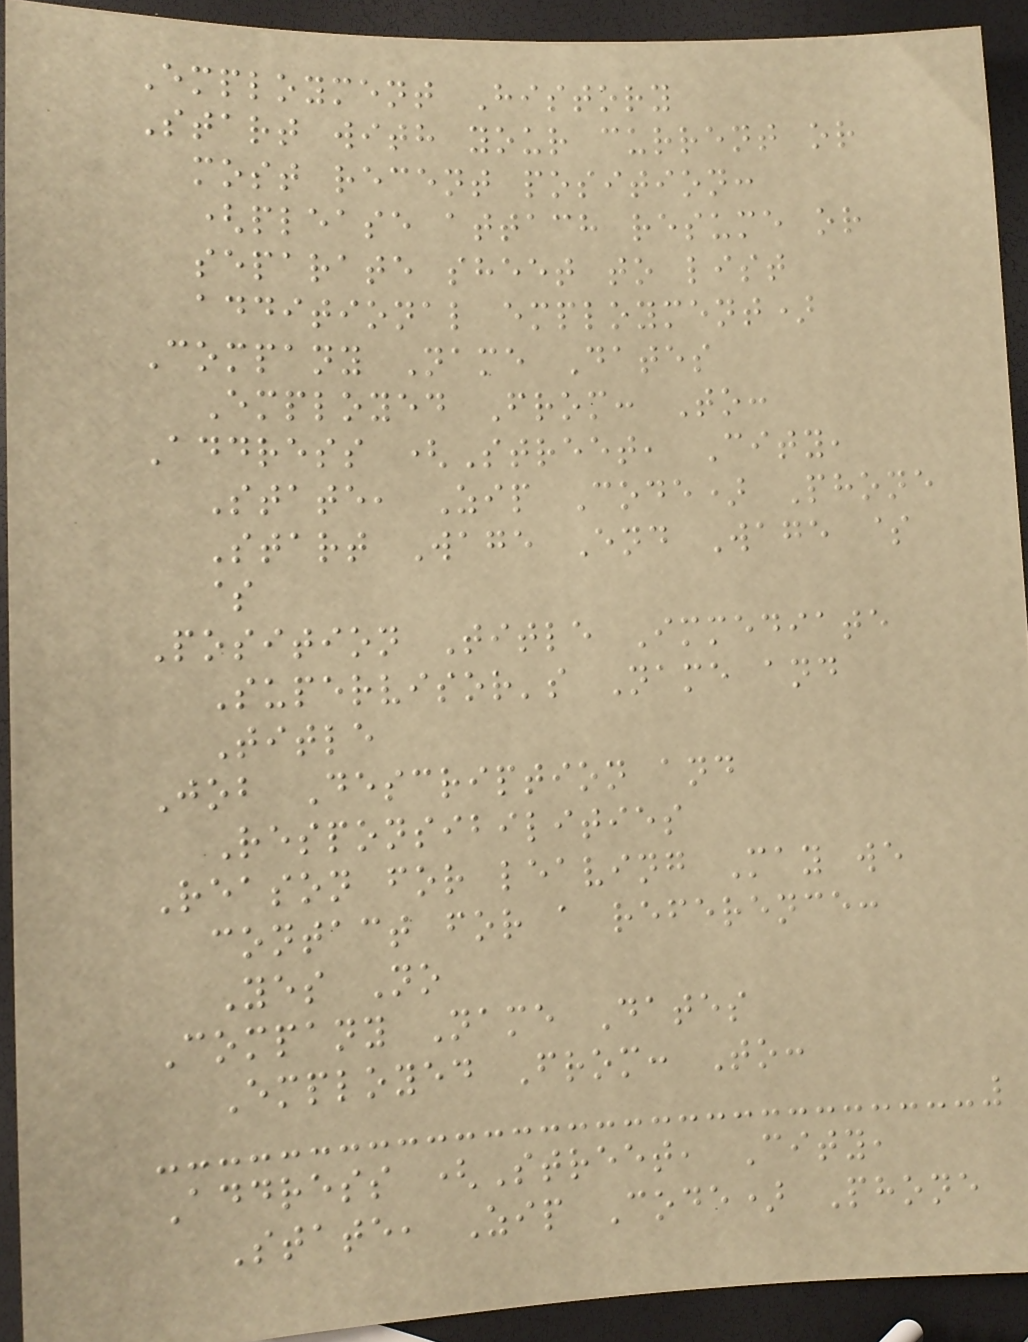Employment History
Start with your current or
most recent position:
(please attach resume or
separate sheet to list
additional employment)
Company Name Dates
Employed From: To:
Address (Street, City,
State, Zip Code) Phone
Start Wage End Wage $
$
Position Title Immediate
Supervisor's Name and
Title
Job Description and
Responsibilities
Reason for leaving May we
contact for a reference:
Yes No
Company Name Dates
Employed From: To:
Address (Street, City,
State, Zip Code) Phone
